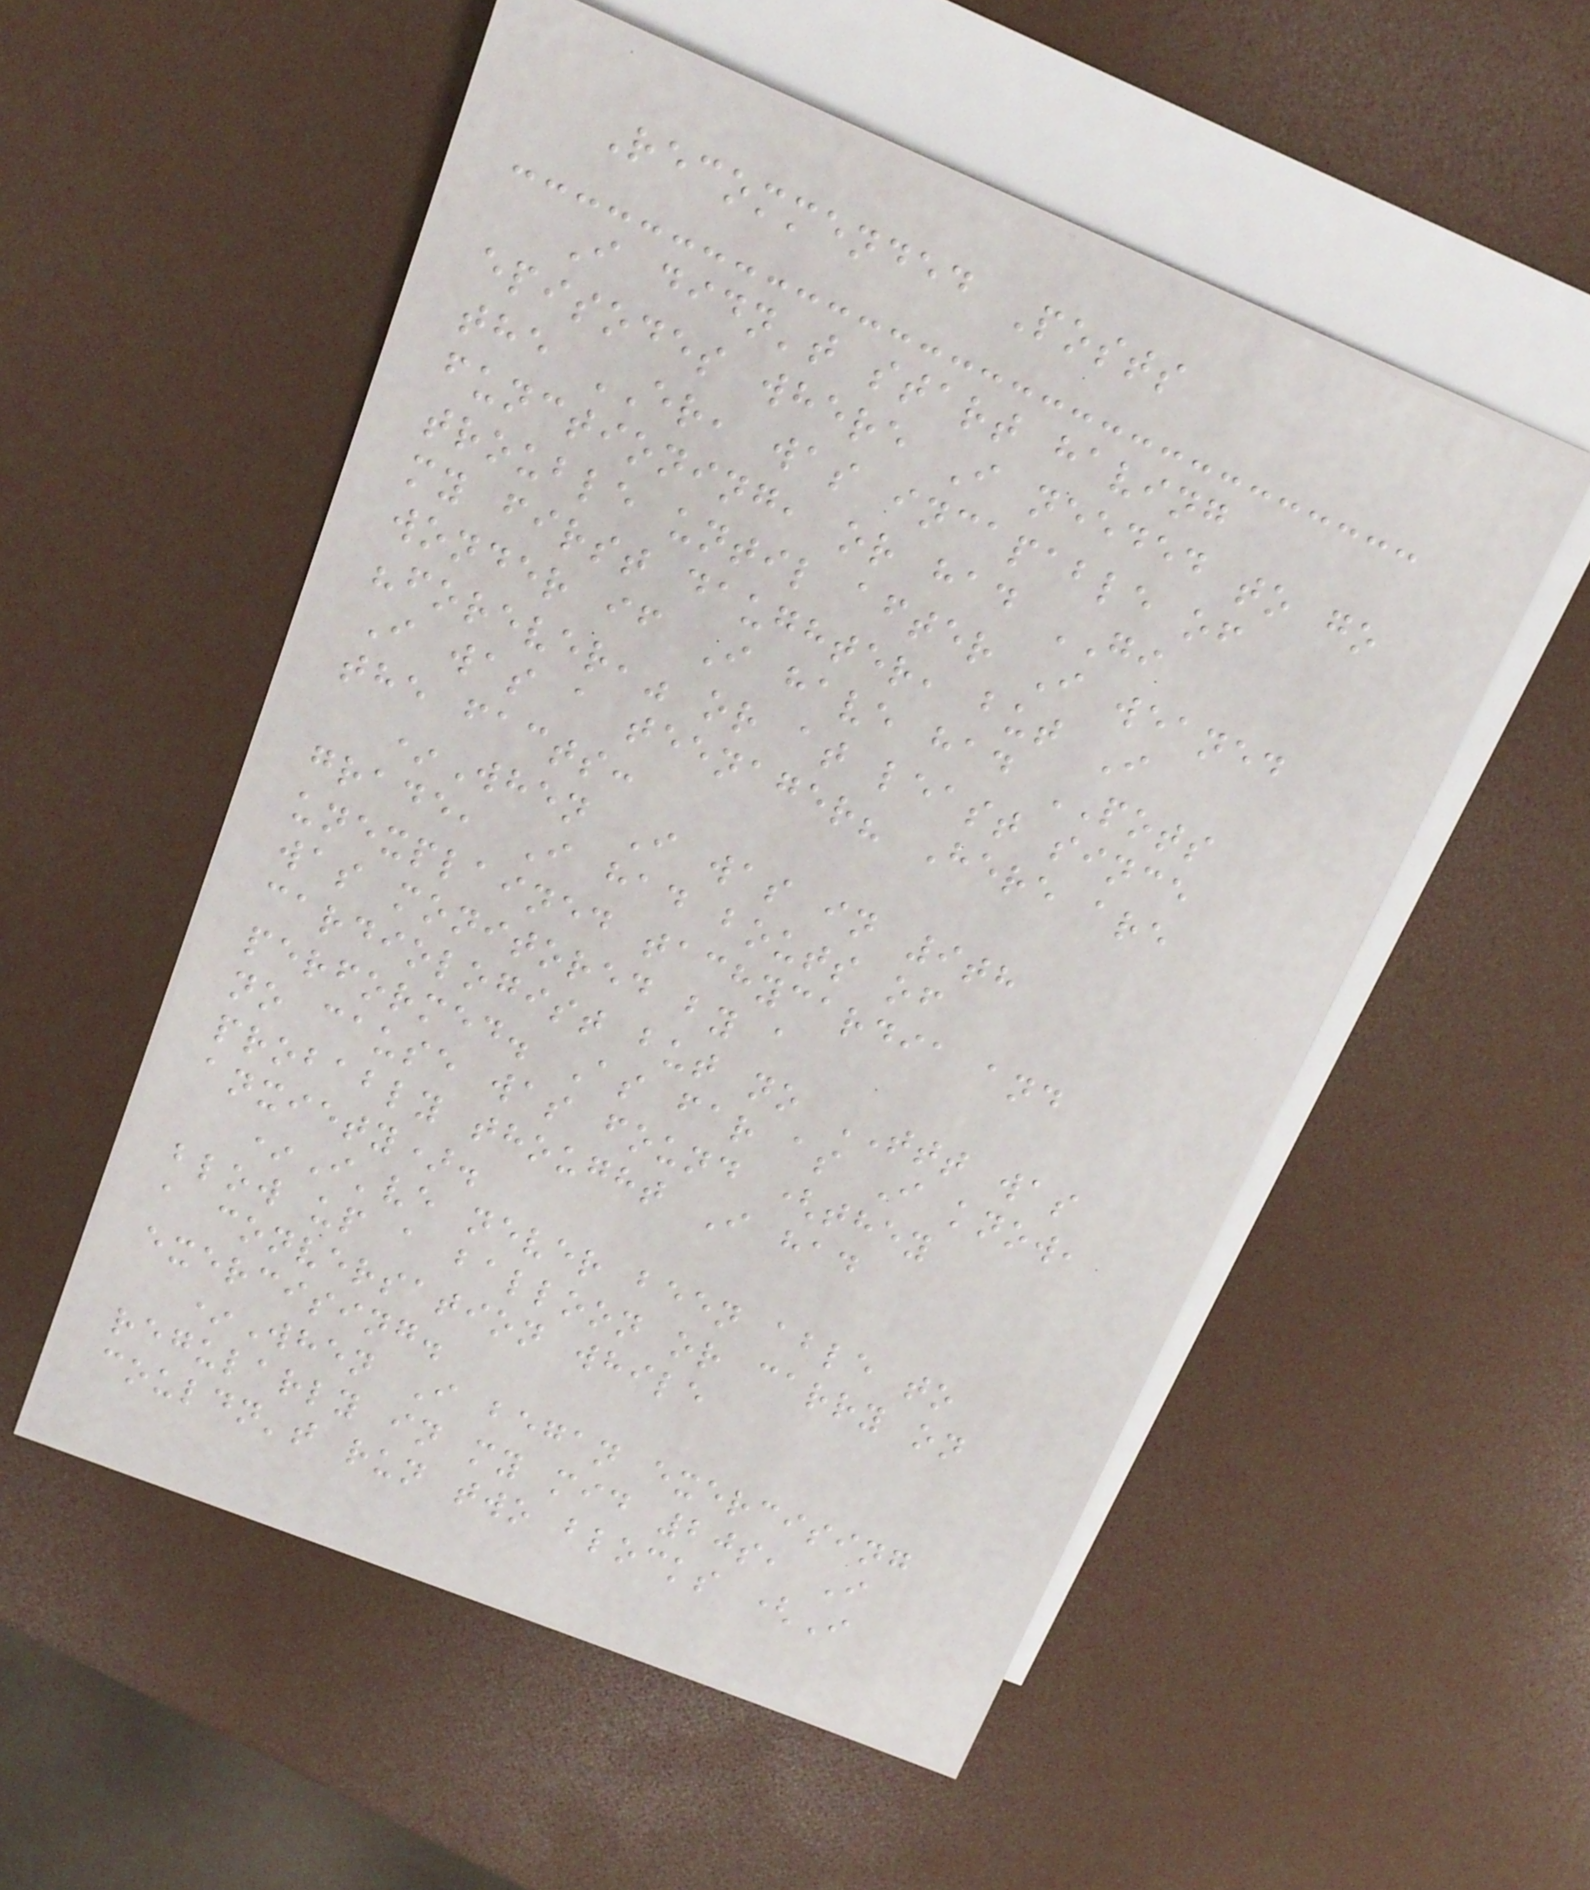Recommended Posts
I didn't start having
episodes where I needed to go
the ER, was incapable of
functioning, or had GI
trouble until after I weaned
my first daughter, but I
wonder if I have had POTS
"forever," or at least since
I was a teenager? Here are
the facts:
*When I was in 9th
grade, I had bouts of
unexplained tachycardia and
was monitored by a
cardiologist but no TTT was
performed. As far as I know,
no cause was found (they
probably thought I had
anxiety).
*I've never been able to
blow up a balloon or carry on
a conversation while
exercising.
*When I began exercising
regularly in my mid 20s, I
couldn't run two blocks (I
